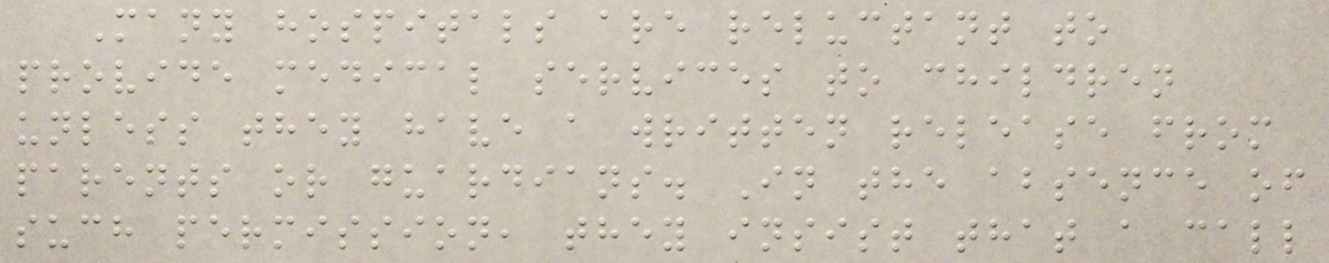Many hospitals are reluctant to
provide medical services to children
unless they have a written release from
parents or guardians. In the absence of
such permission, they insist that a call
